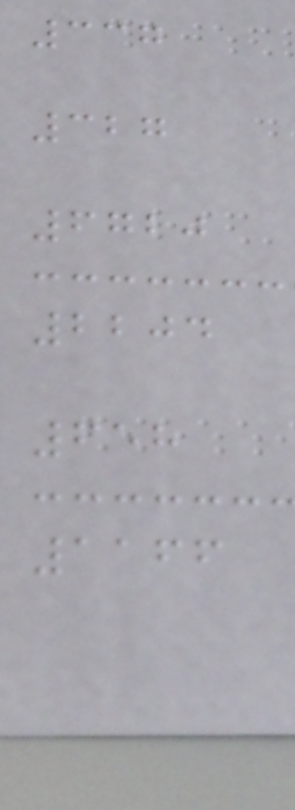337
327
6720
2204
658
1166
